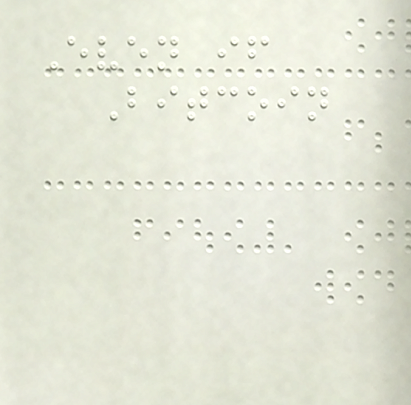Even if
Bitcoin
